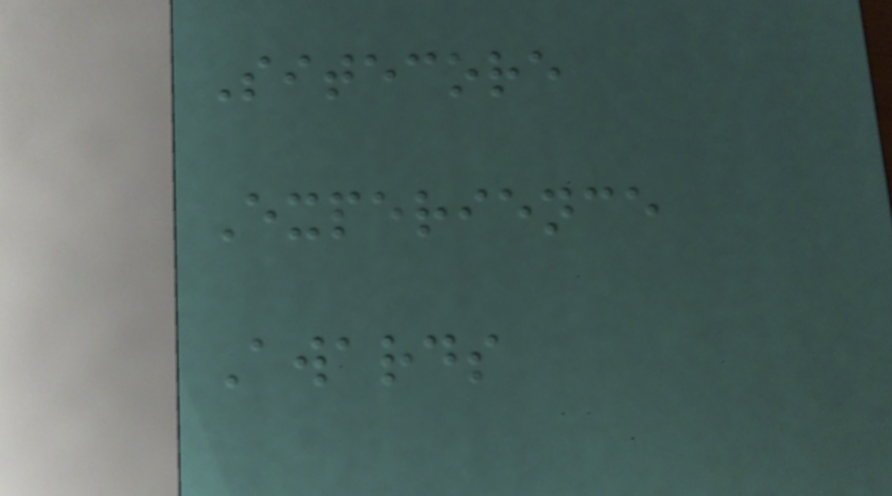Sitecore
Experience
Awards
